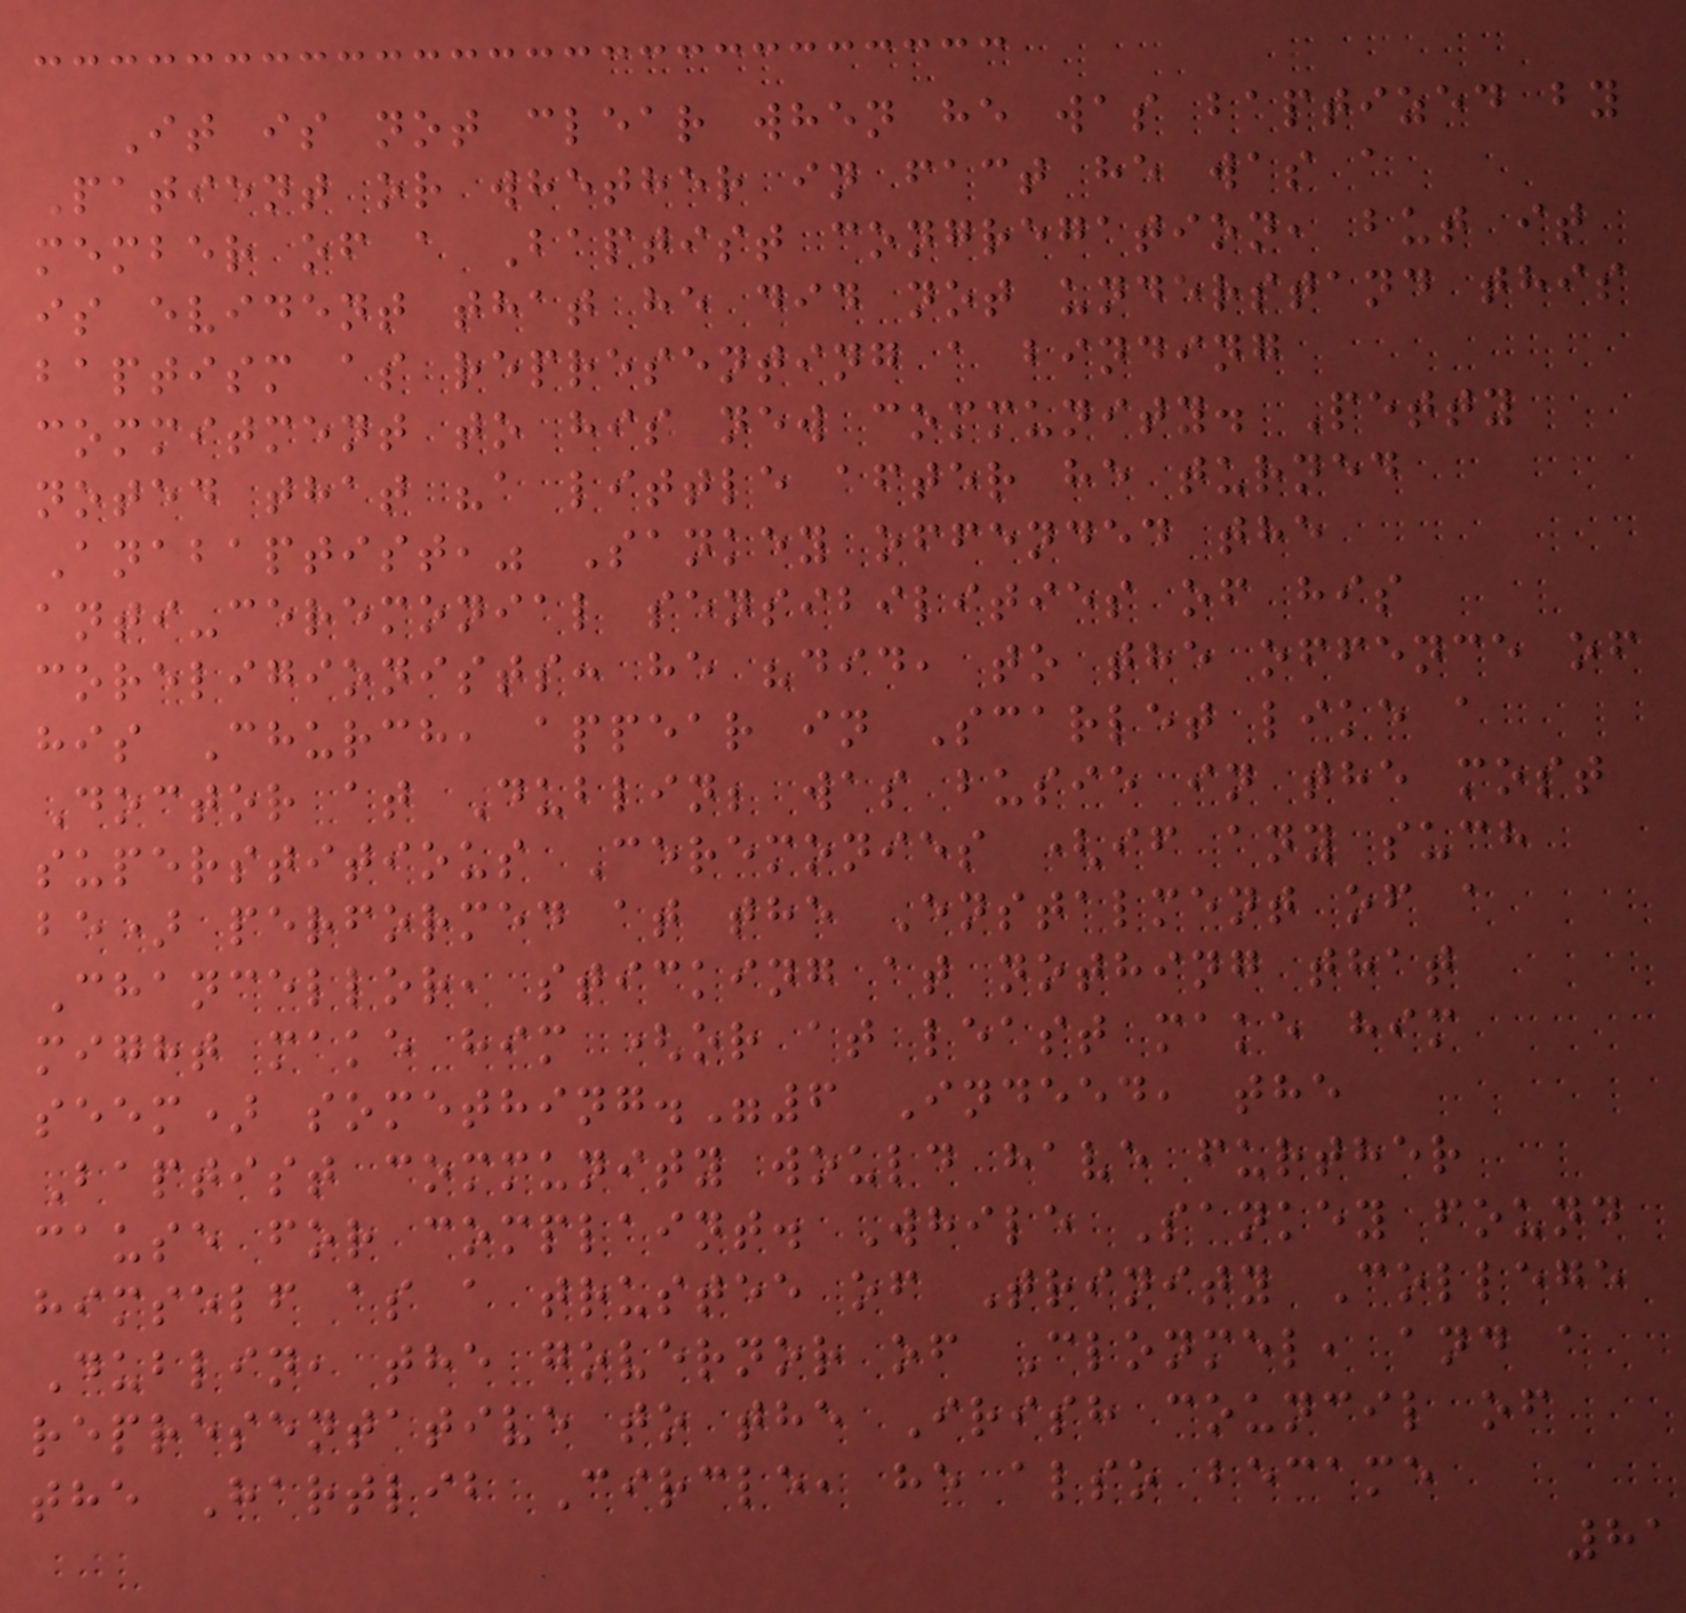It is not clear when he was baptized by
Patient or whether in fact he was a
member of a Baptist congregation, but it
is evident that he did not understand this
baptism as representing a binding
commitment to his new community. Petty
noted that "a little after he turned
Anabaptist," Sankey offended the
anti-ceremonial sensibilities of his
coreligionists: he "did, to the offence of
his Church, appear in Scarlet like a
Doctor at Dublin; was busie in the most
superstitious Ceremonies (if any such
be) performed at the Enstalment of a
Chancellor, sticking at nothing that
might make him (or at least make him
seem) something."6 Indeed, the
Baptist community would have further
cause for complaint. While Sankey found
himself as a trustee of Trinity College
Dublin, the governor of Clonmel, and a
representative to the Irish council of
the Hartlib Circle, he also became
81
